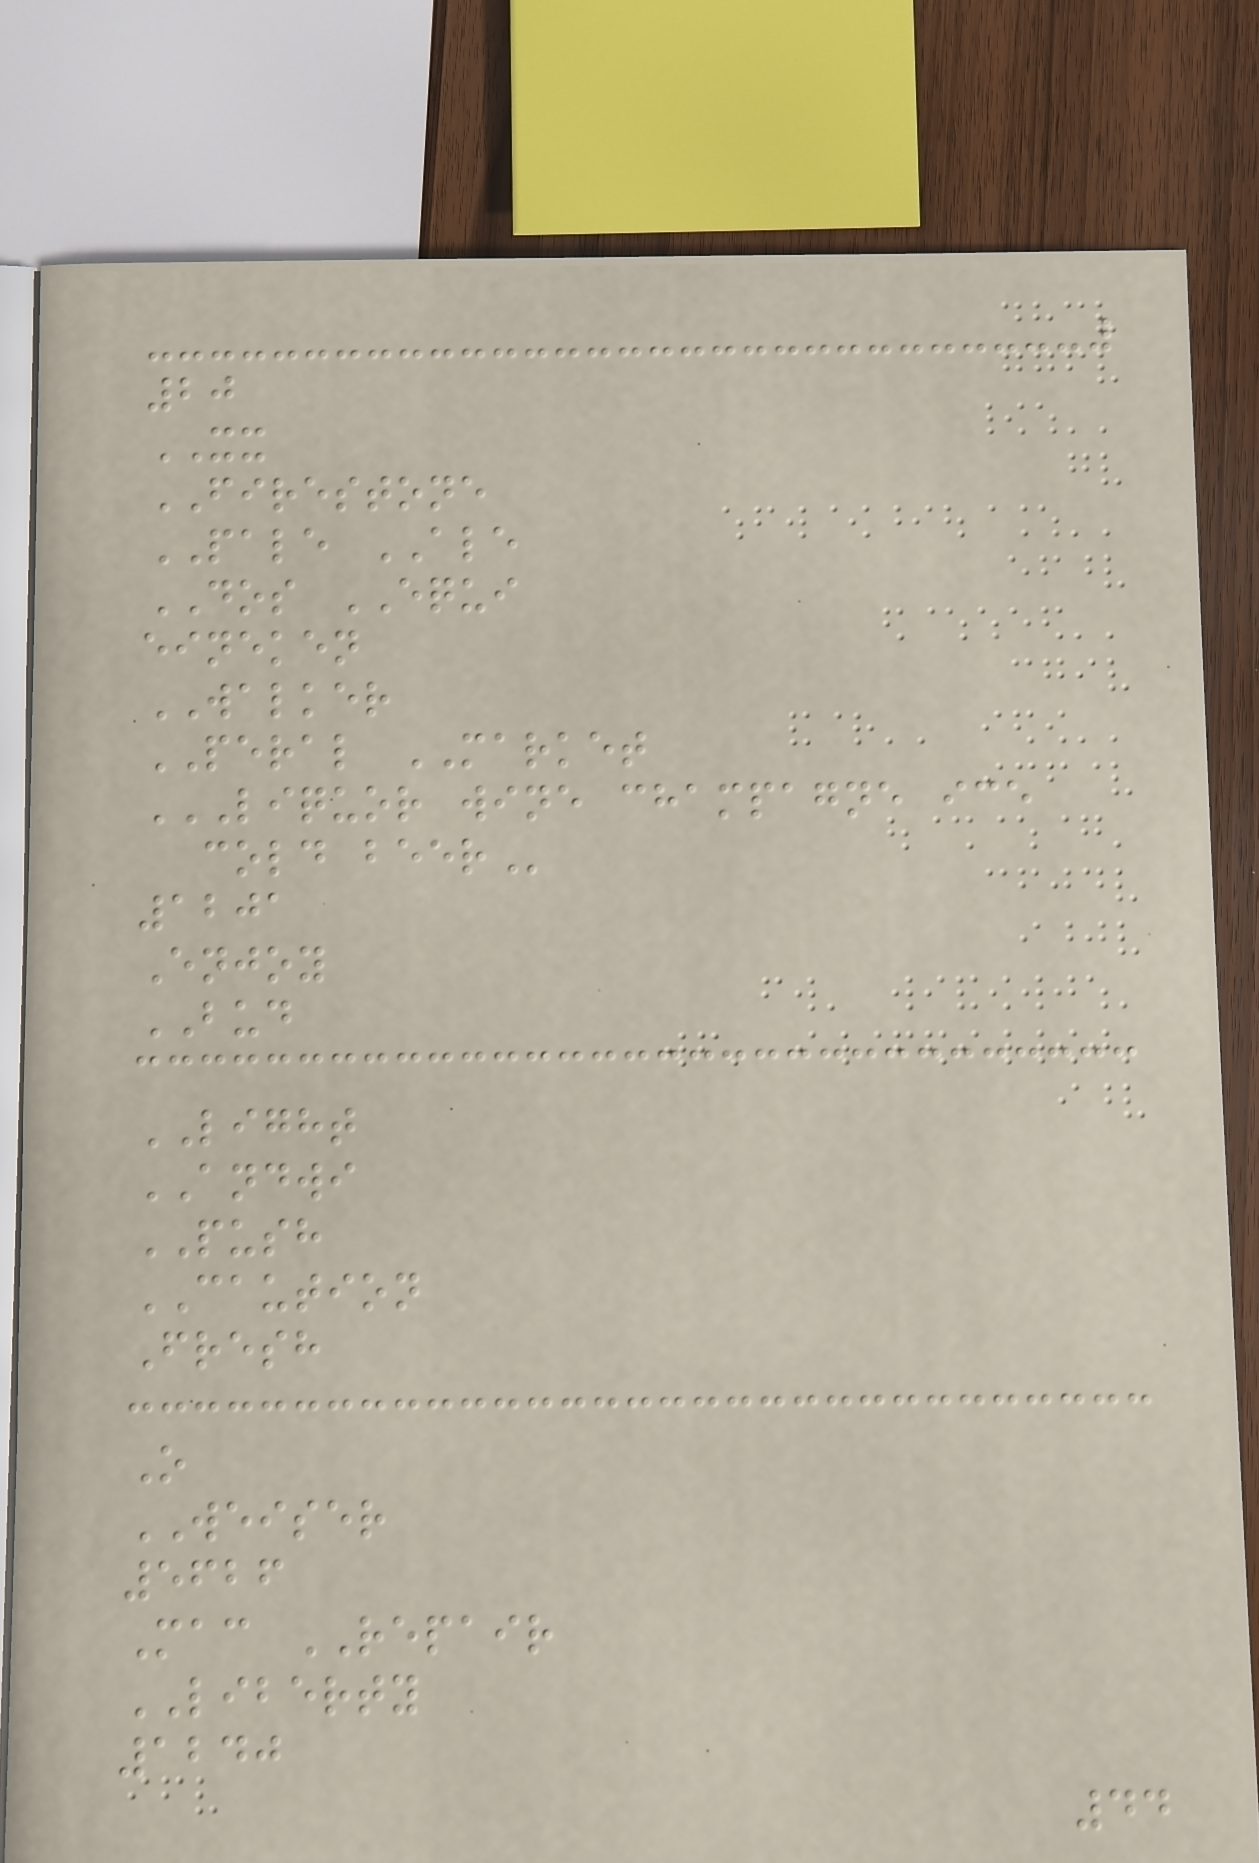20
XX
FIRESTONE
PALE ALE
DOS EQUI
eineken
WALKER
PERAL MARKET
LIQUOR WINE CHAMPAGNE ICE
COLD BEER
1201
Enjoy
BUD
LIGHT
ANDWI
PUSH
CAUTION
Fresh
O
WEISER
5626
Mac REPAIR
LIBERTY
1240
44
